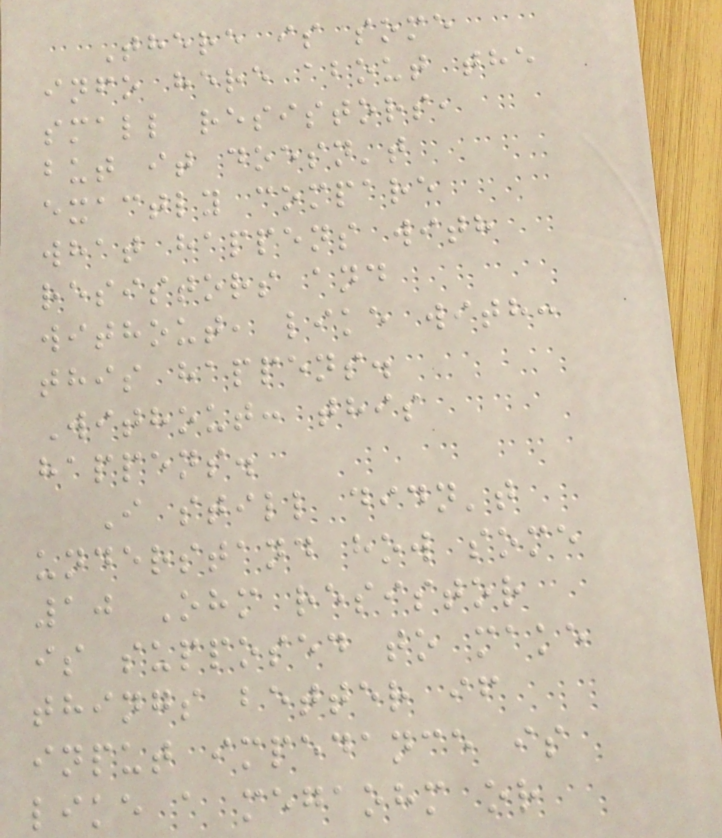There is some
info here about the
small resistors,
but it doesn't
exactly compare
what happens with
resistors and
without, like with:
this happens.
Without: this
happens.
I still didn't
understand how some
10 Ohm resistor
is supposed to make
things better if
input impedance is
like a megaohm or
